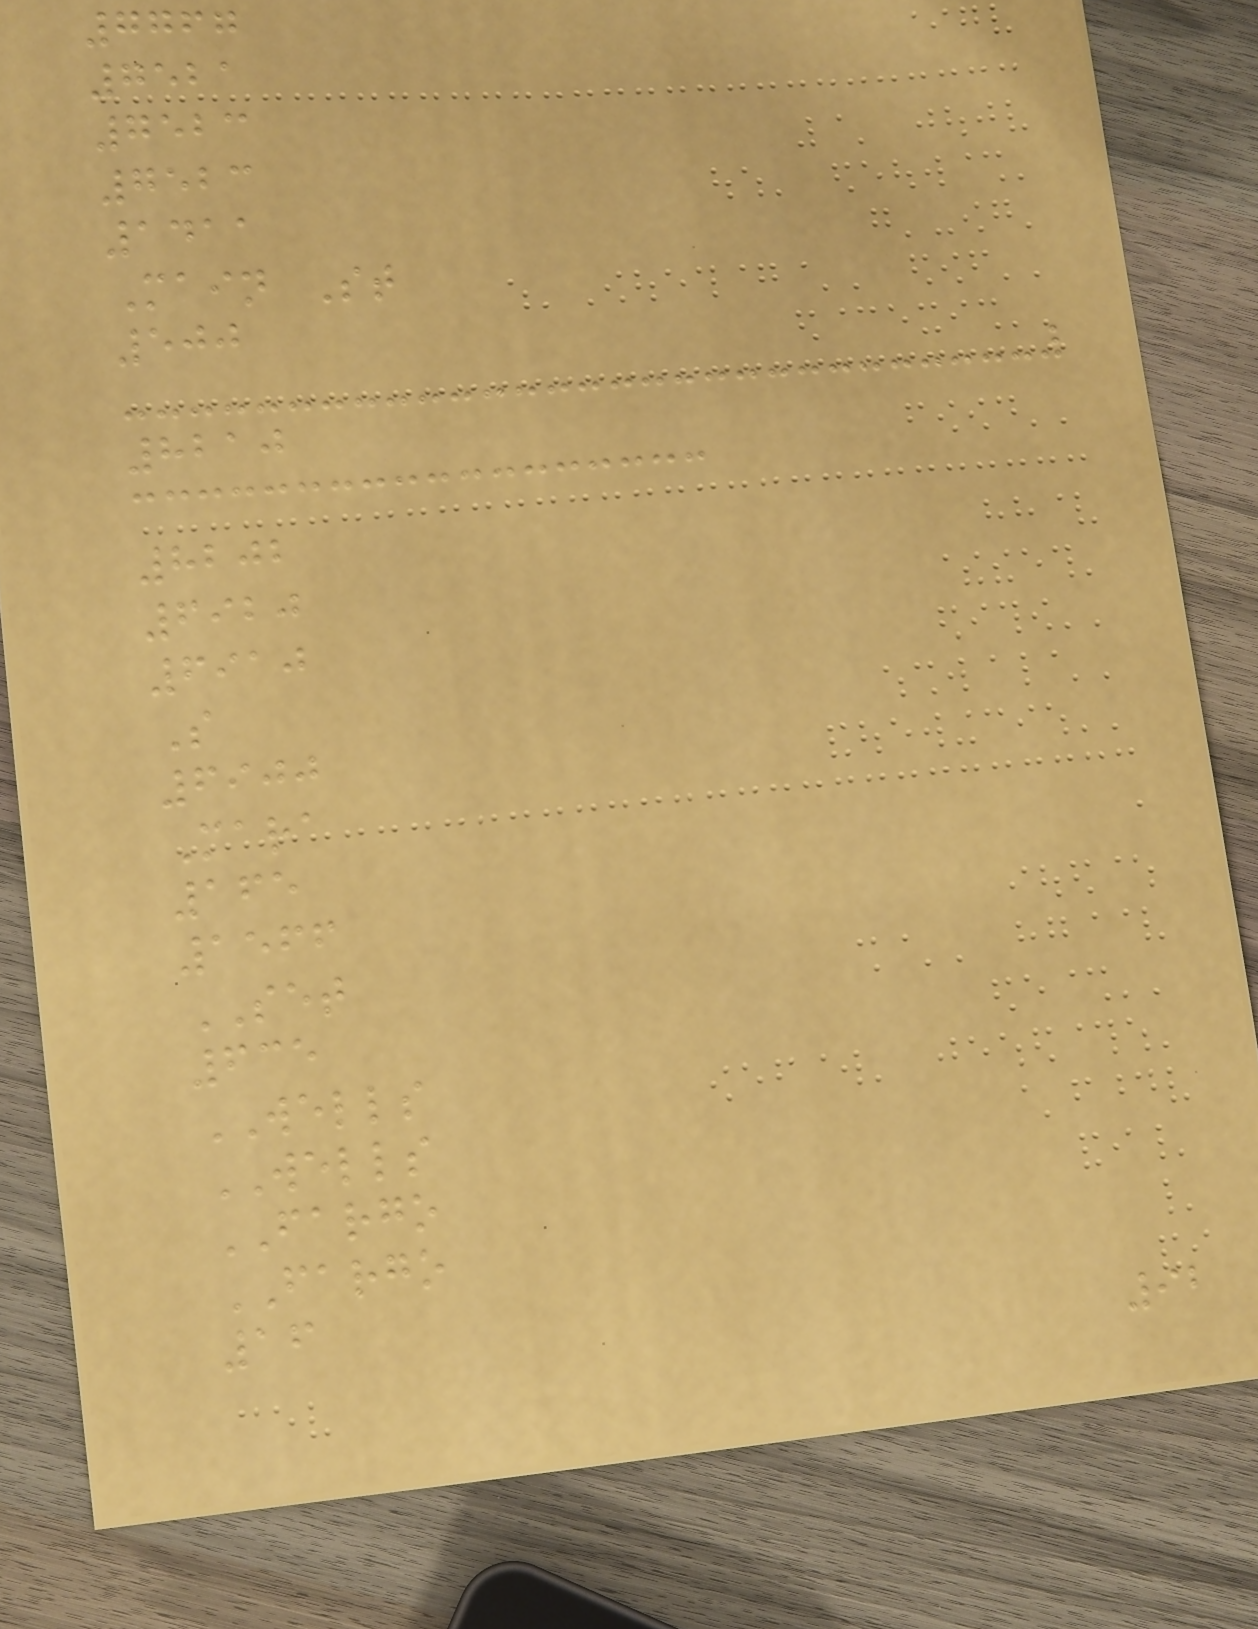7767
7521
7523
7523
1411
Main St
500
8210
8202
6920
6910
S
6900
Mara
165
1566
SET
635
WELLS
WELLS
FARGO
FARGO
16
92
